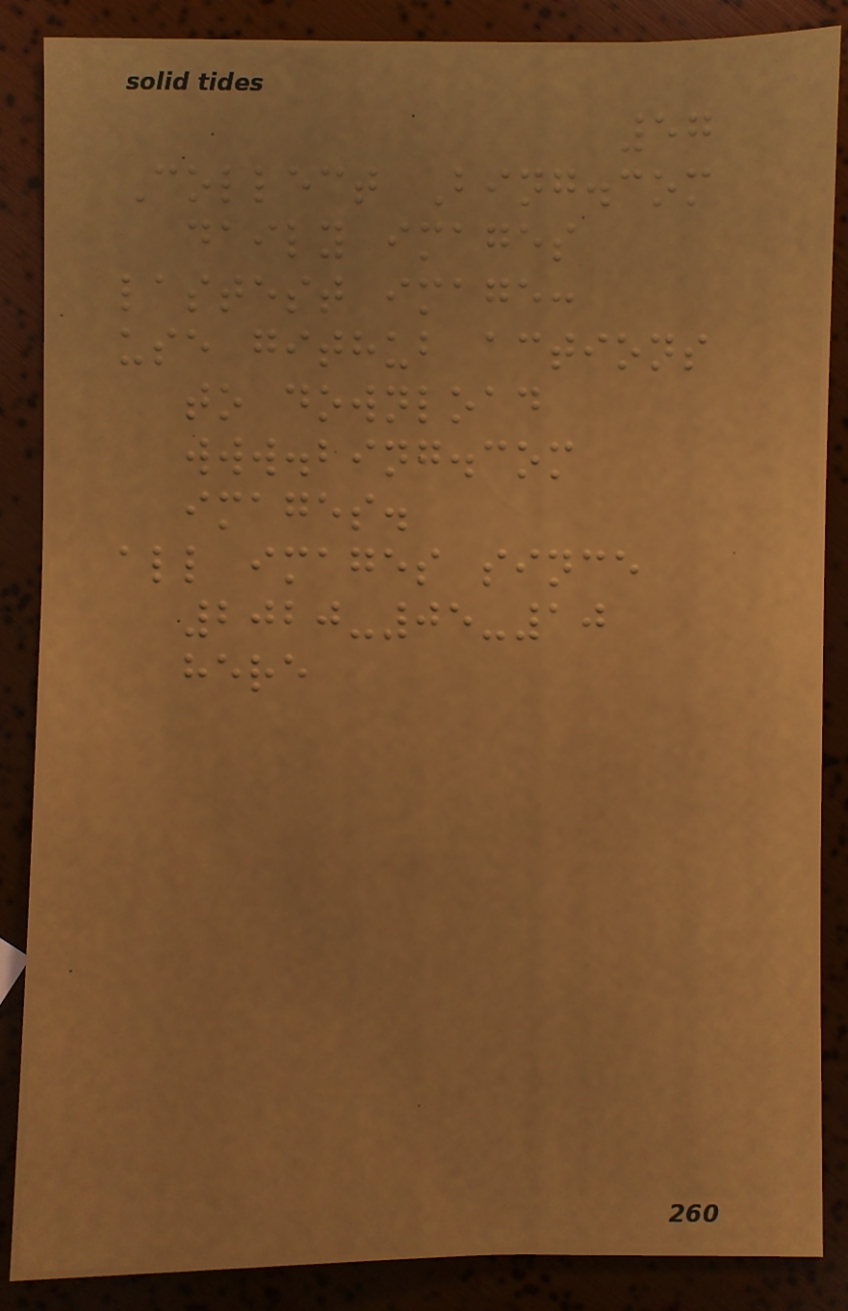57
Collect Bing.com
daily images
lastest image:
use github actions
to download
www.bing.com
images.
all images since
2020-05-10
here
